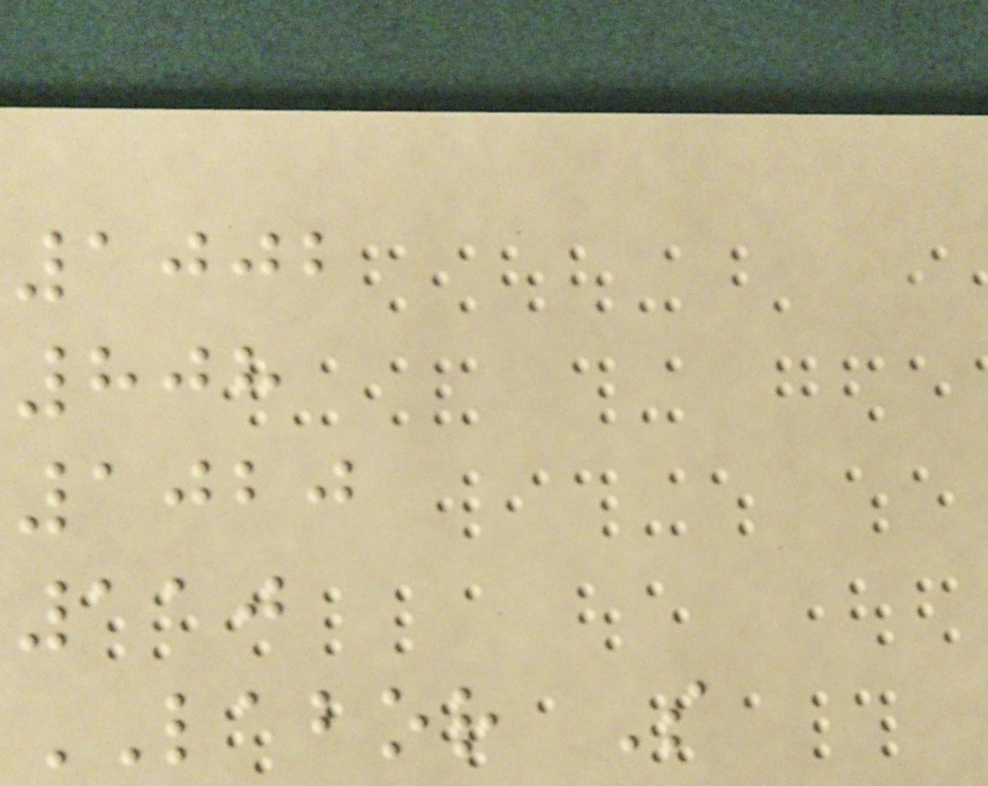1002
808
1020
110
LABOR S
